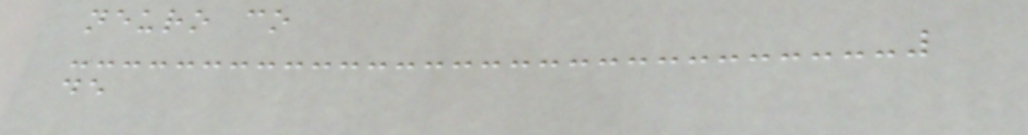neuro co
de
